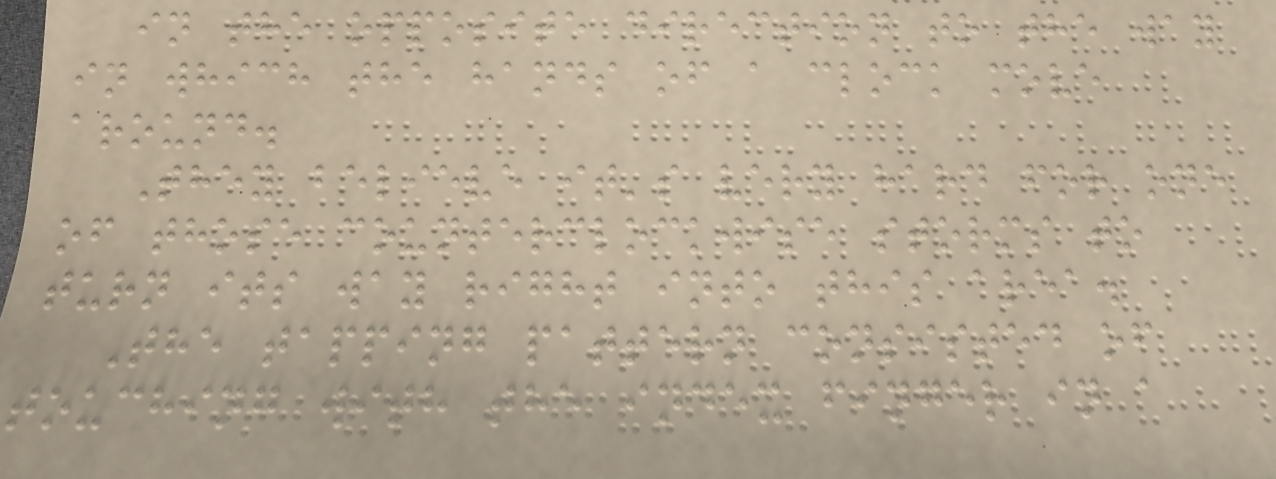in the opposite direction to the way
in which the hands of a clock move
around.
They believe it's very hard for one
of those counterclockwise storms to
turn its way right into this area.
The tapping pattern consisted of
touching with the index finger in a
